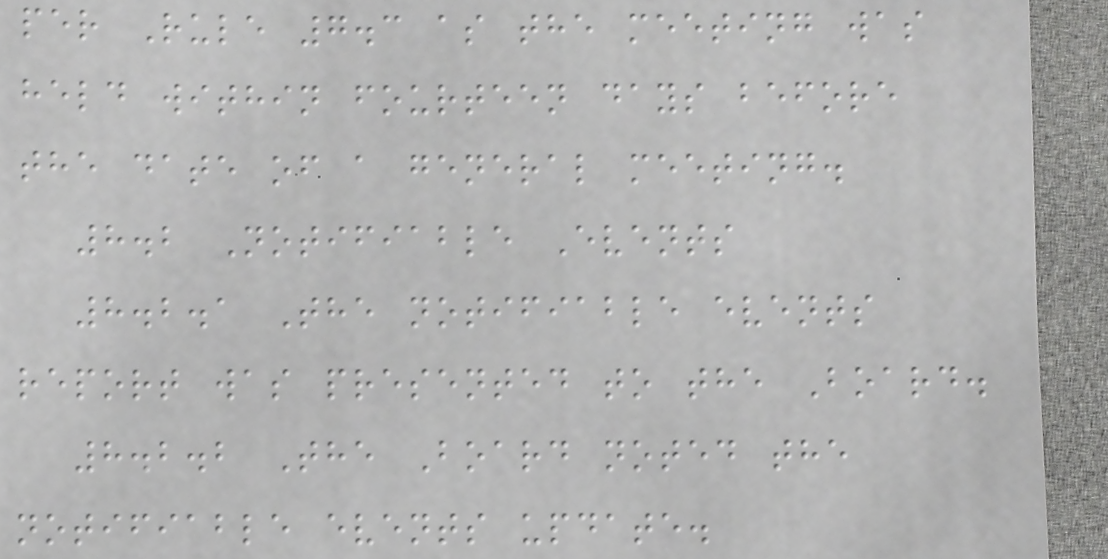per Rule 7.3 as the meeting was
held within fourteen days before
the date of a general meeting.
8.2 Notifiable Events
8.2.1 The notifiable events
report was presented to the Board.
8.2.2 The Board noted the
notifiable events update.
